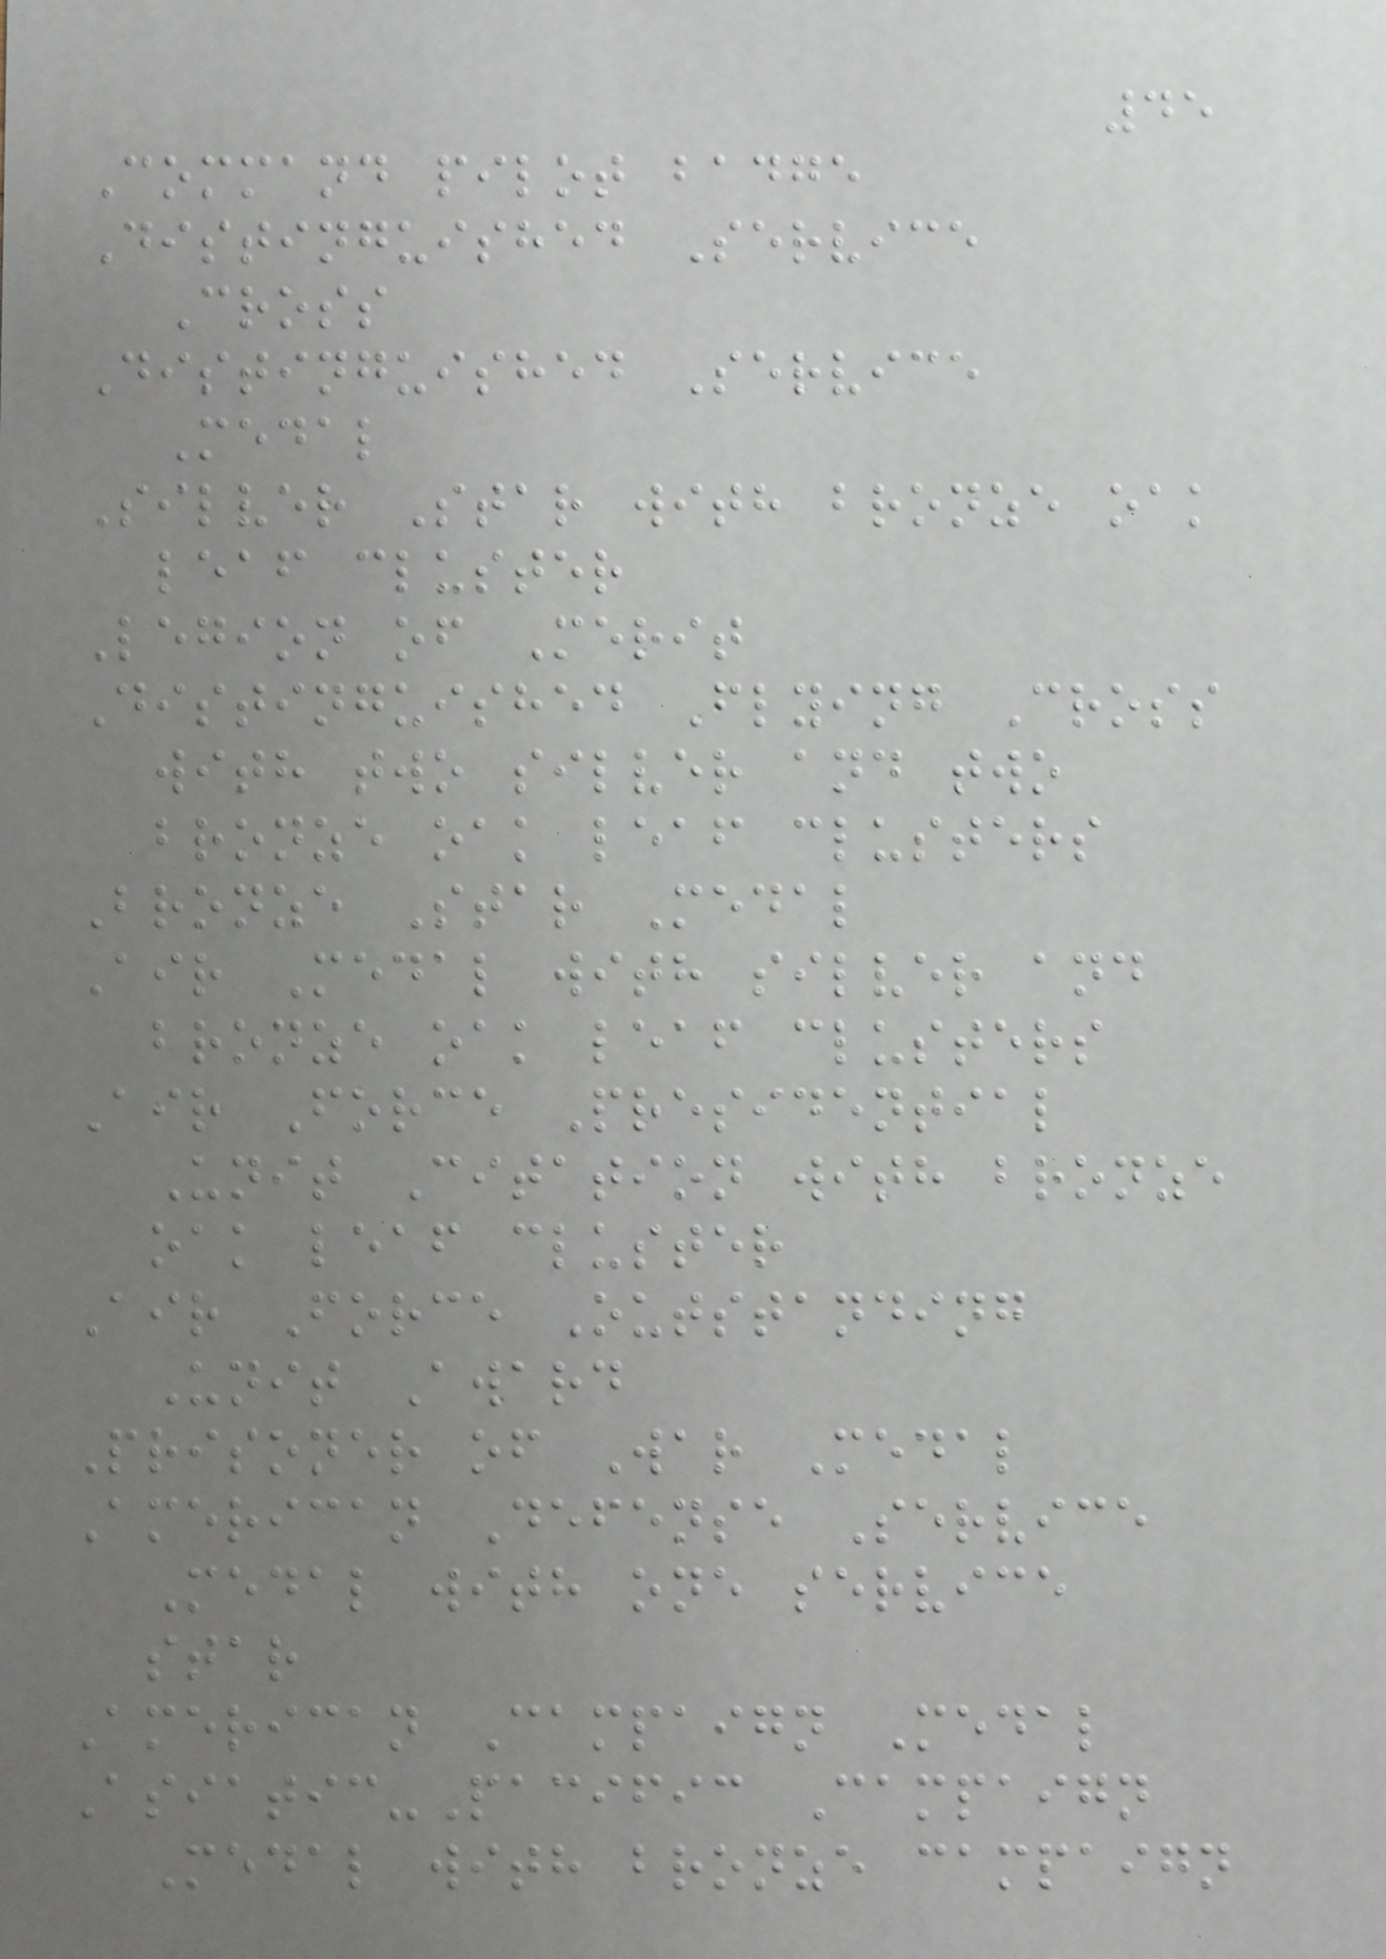45
Command pilot badge
Distinguished Service
Cross
Distinguished Service
Medal
Silver Star with bronze oak
leaf cluster
Legion of Merit
Distinguished Flying Cross
with two silver and two
bronze oak leaf clusters
Bronze Star Medal
Air Medal with silver and
bronze oak leaf clusters
Air Force Presidential
Unit Citation with bronze
oak leaf cluster
Air Force Outstanding
Unit Award
Prisoner of War Medal
American Defense Service
Medal with one service
star
American Campaign Medal
Asiatic-Pacific Campaign
Medal with bronze campaign
